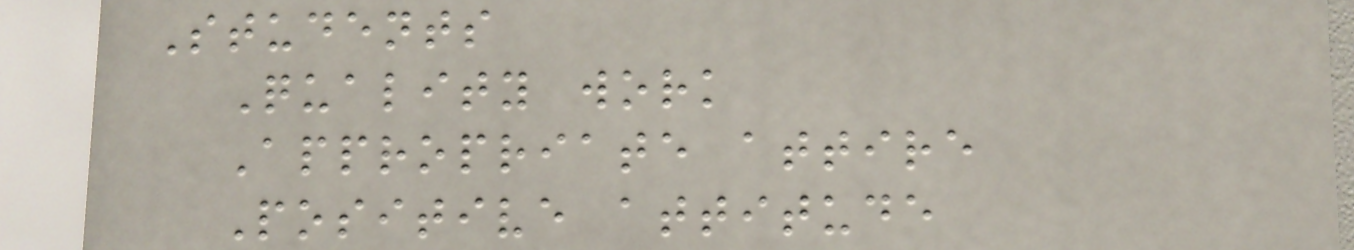Students
Quality work
Appropriate attire
Positive attitude
